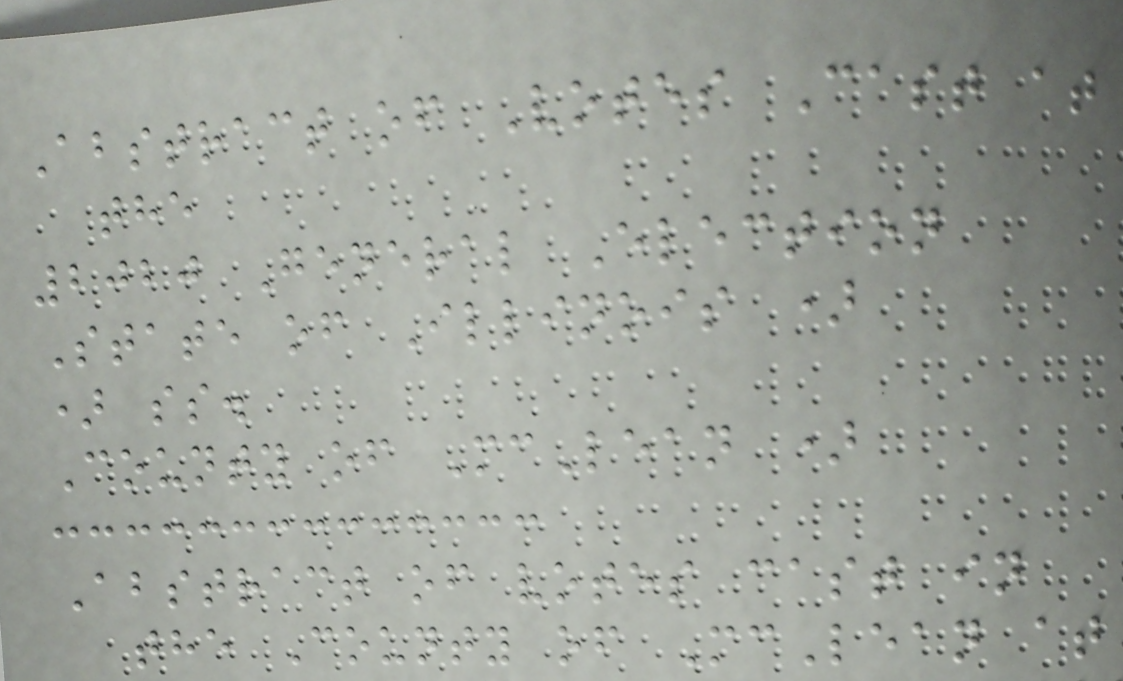Abstract of Votes Cast at
the
2020 General Election
State of Illinois )
) ss.
County of McLean )
Abstract of votes cast in
the County of McLean at
